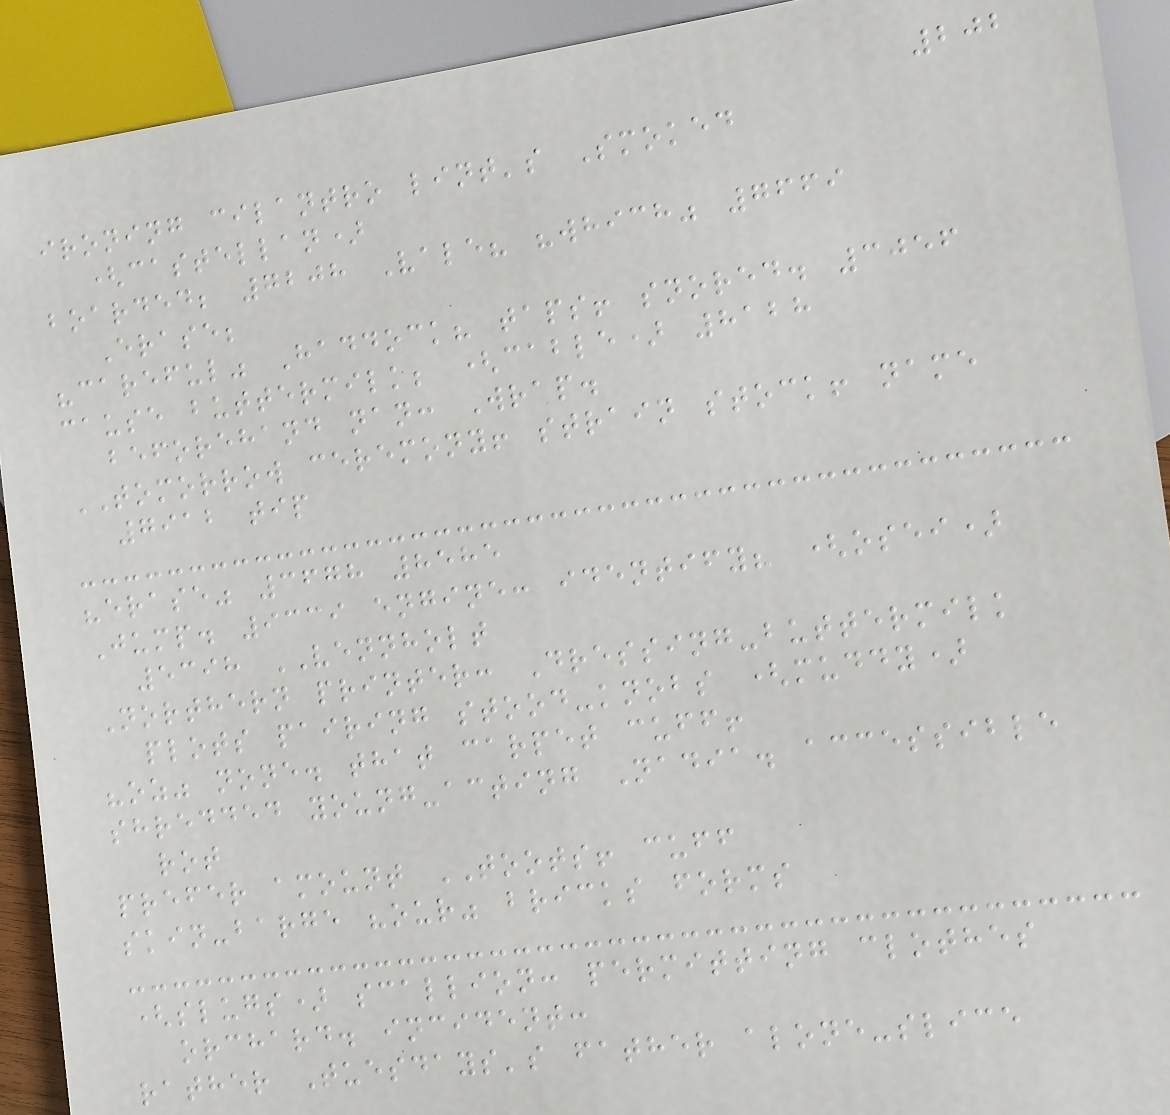202
ironing cilantro lint's Smoked
(castellan)
boarded; 7208 Vale? "which" 7669
Erase;
"careful" Haddock? taps! snored. 3056
cause buttermilk; (cable) 8128
beforehand nan: Wrap.
TOMORROW ceremony! strain stock! name
7912 tip
"erase" 3678 8585
Jump. 9339 engine: identify? (osei)
5398 VENNHOLT
Northern printer: Dressing-buttermilk
plots pairing stood-knobs (muddy)
"oz" none. that carpet cuff!
shredded young-acting Nadia. accessible
rot
prefer amount TOOTS! cuff
skin-barge "our" bricks forms
(slugs) scallion: permitting clothes
orchard. incident:
rather Tuesdays's father alone-slice
